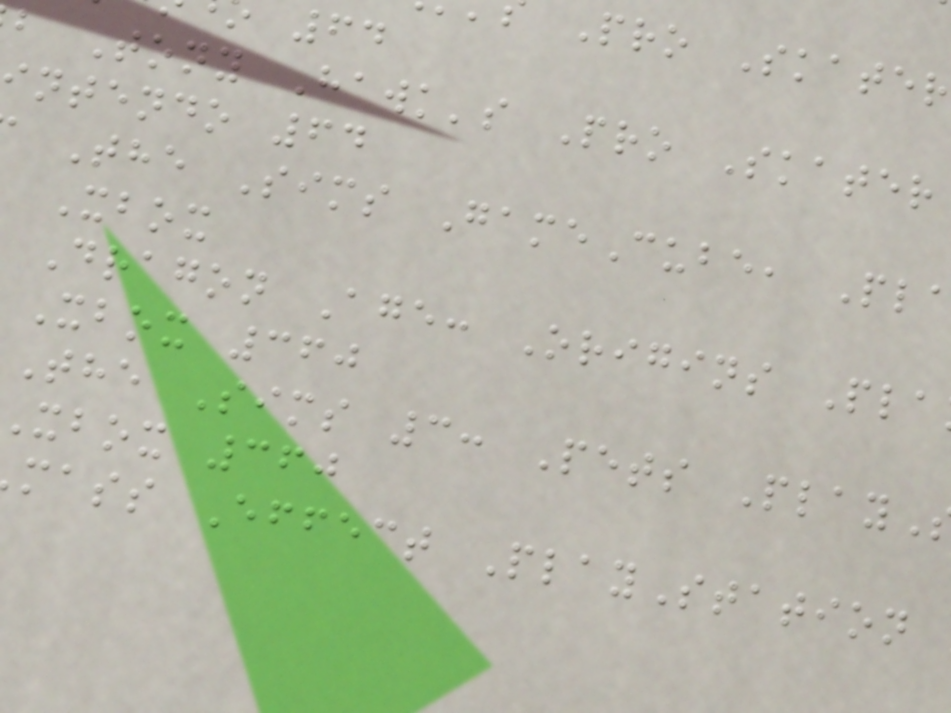Pro Skater
b Tony Hawk's Pro Skater
ntendo 64
The Sims GameCube, Pl
Xbox
Dragon Age: Origins Pla
Xbox 360
The Sims 3: Pets Play
xbox 360
mass Effect PlayStation
